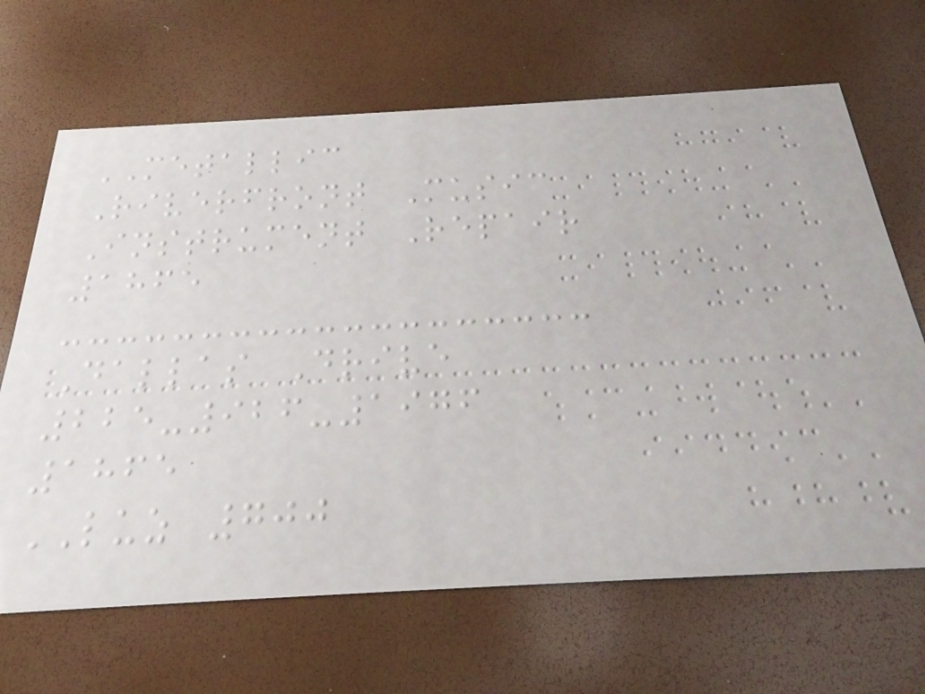METALLIC
Riverfront Music
Instrument Repair
1865
Dallas Drive
225-926-1976
1865
LUZ 700
